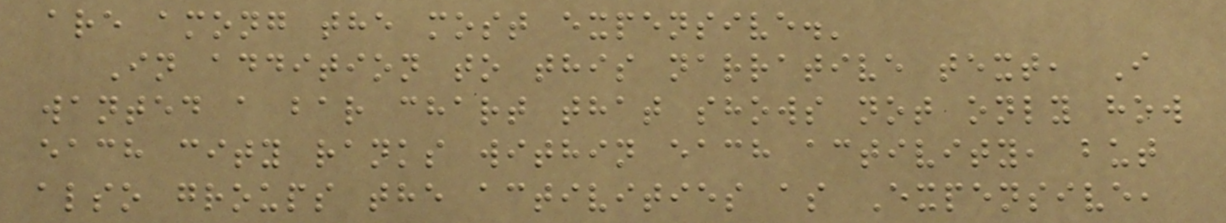are among the most expensive.'
In addition to this narrative text, I
wanted a bar chart that shows not only how
each city ranks within each activity, but
also groups the activities as Expensive,
